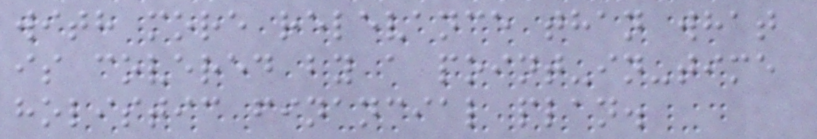with more relevance than what
is covered by a point-in-time
holistic financial plan.
